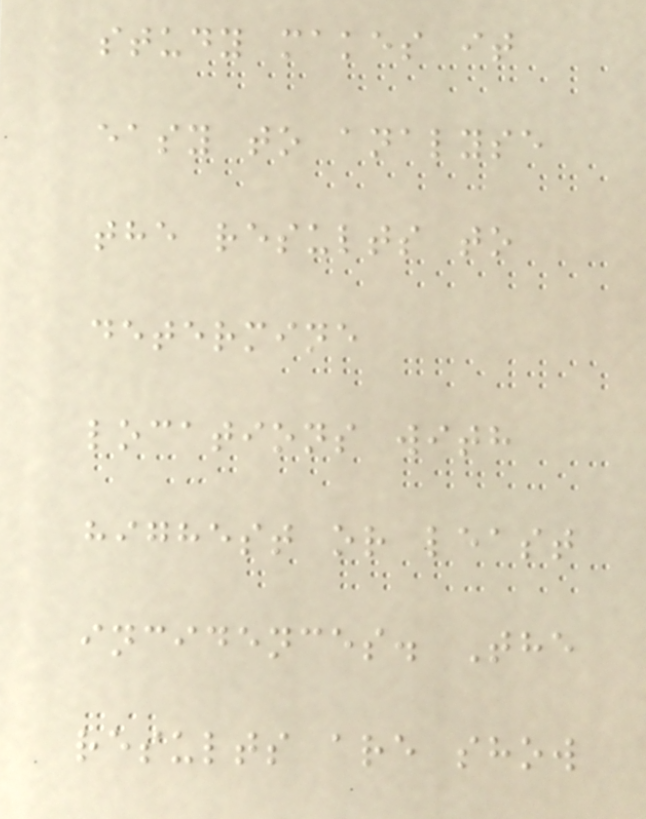study makes it
easy to analyse
the results to
determine
locations with
highest or least
incidences. The
results are show
